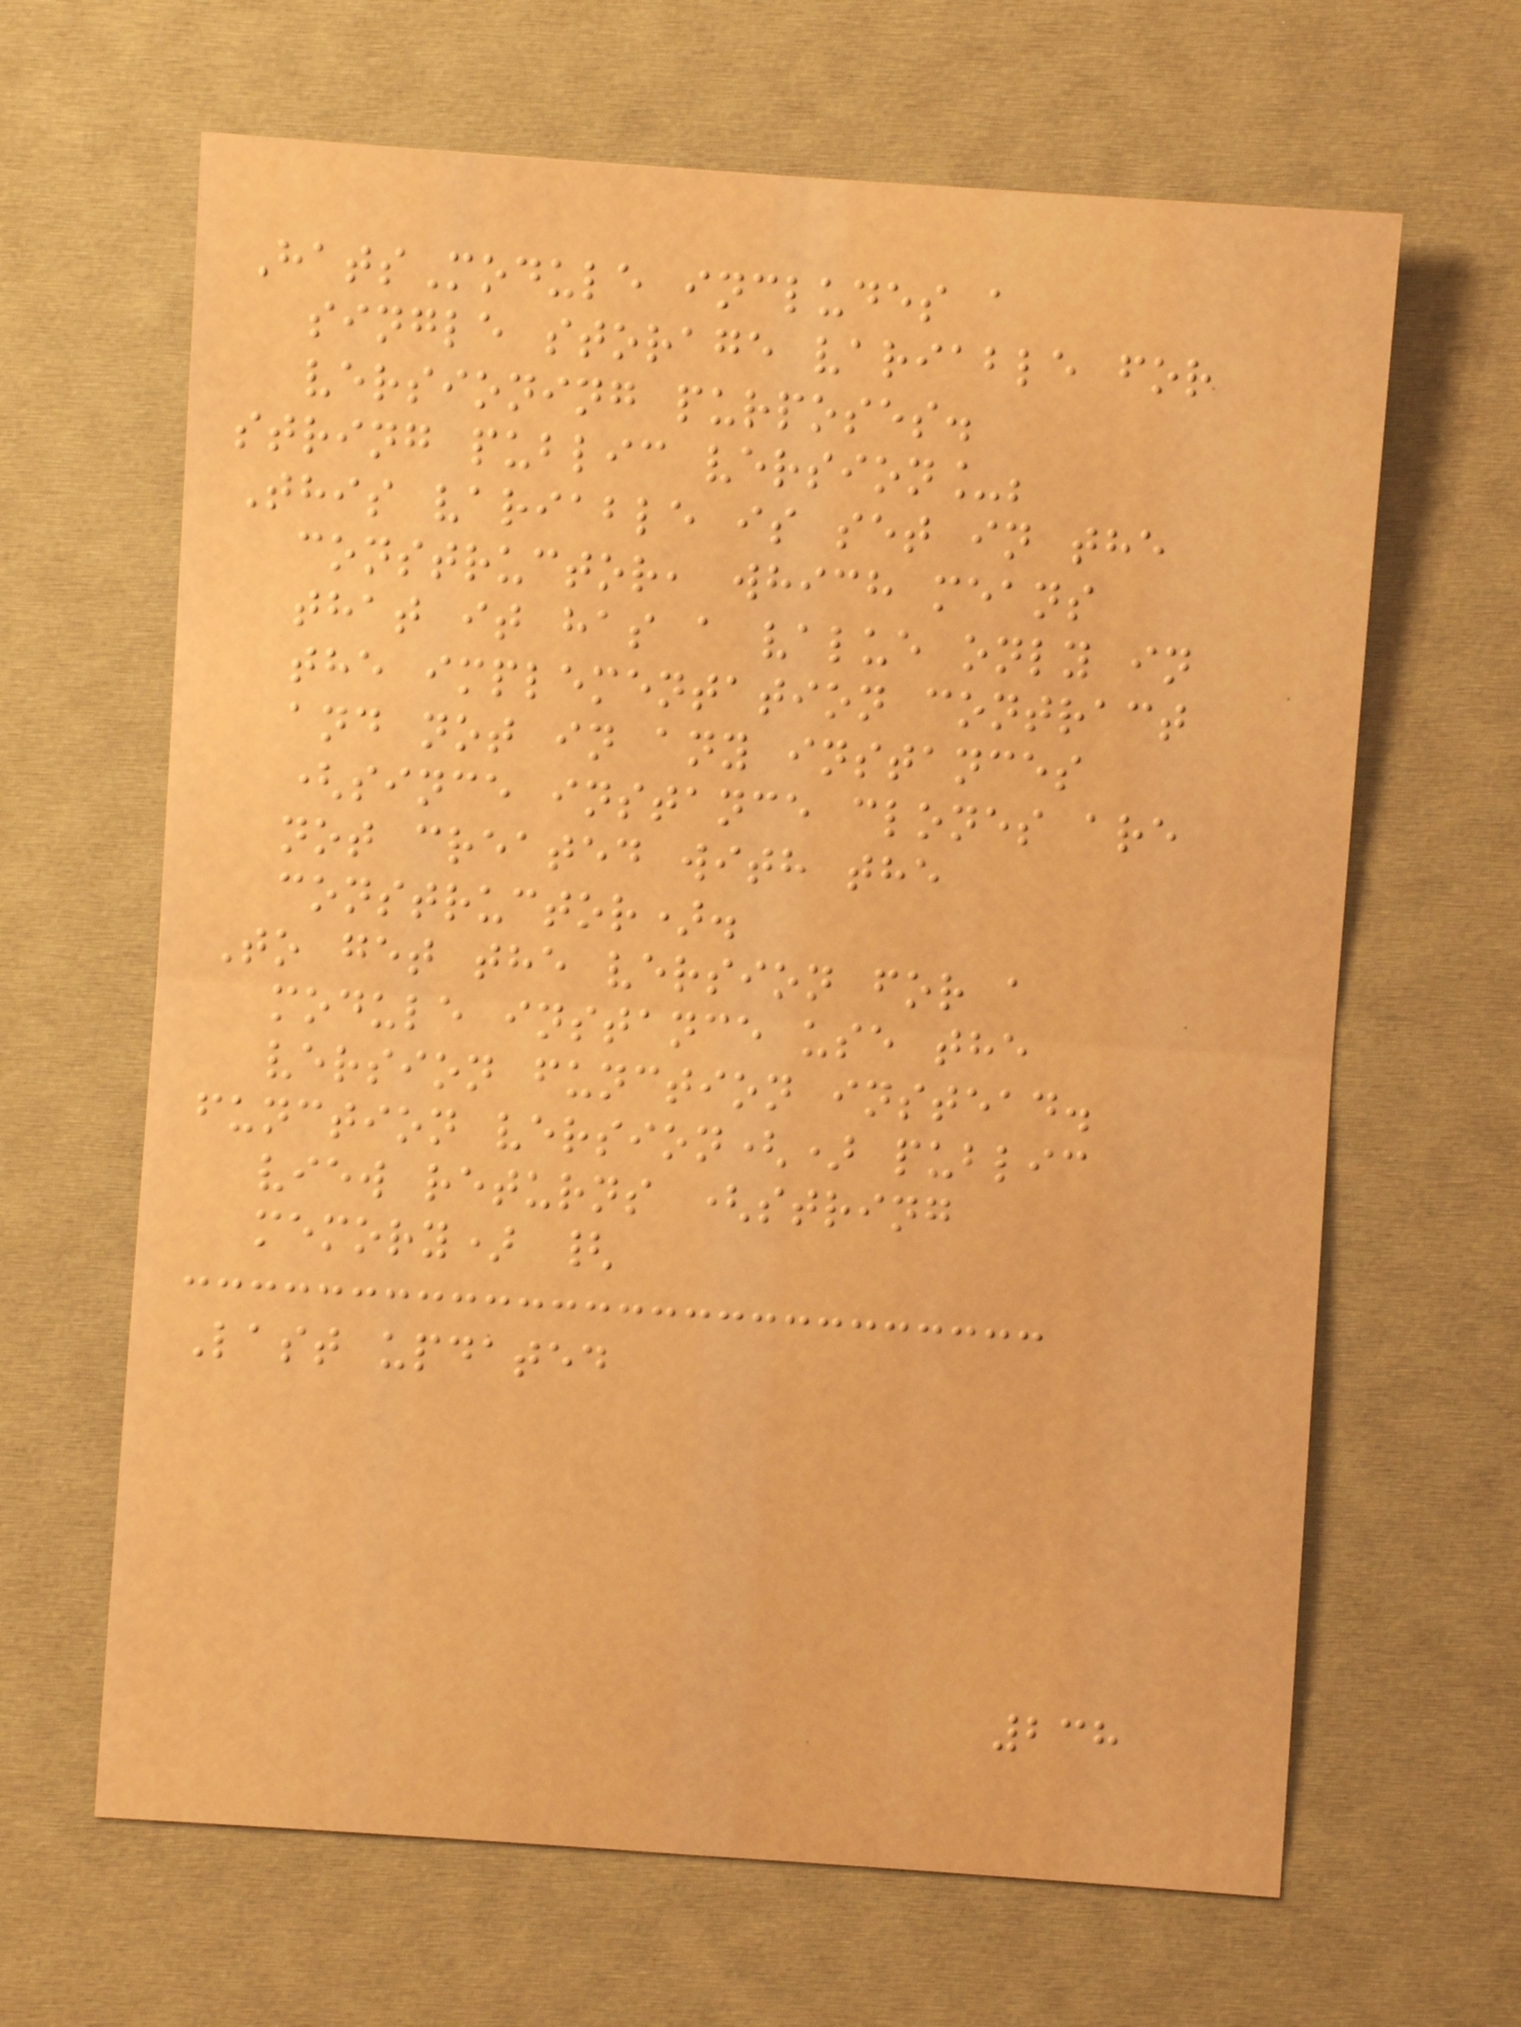HatsModule includes a
single storage variable for
versioning purposes.
string public version_;
This variable is set in the
constructor, which means
that it has a value only in
the implementation contract
and not in any instances
(since instance clones are
not created with the
constructor).
To get the version for a
module instance use the
version function instead.
function version() public
view returns (string
memory) {
Last updated
238
